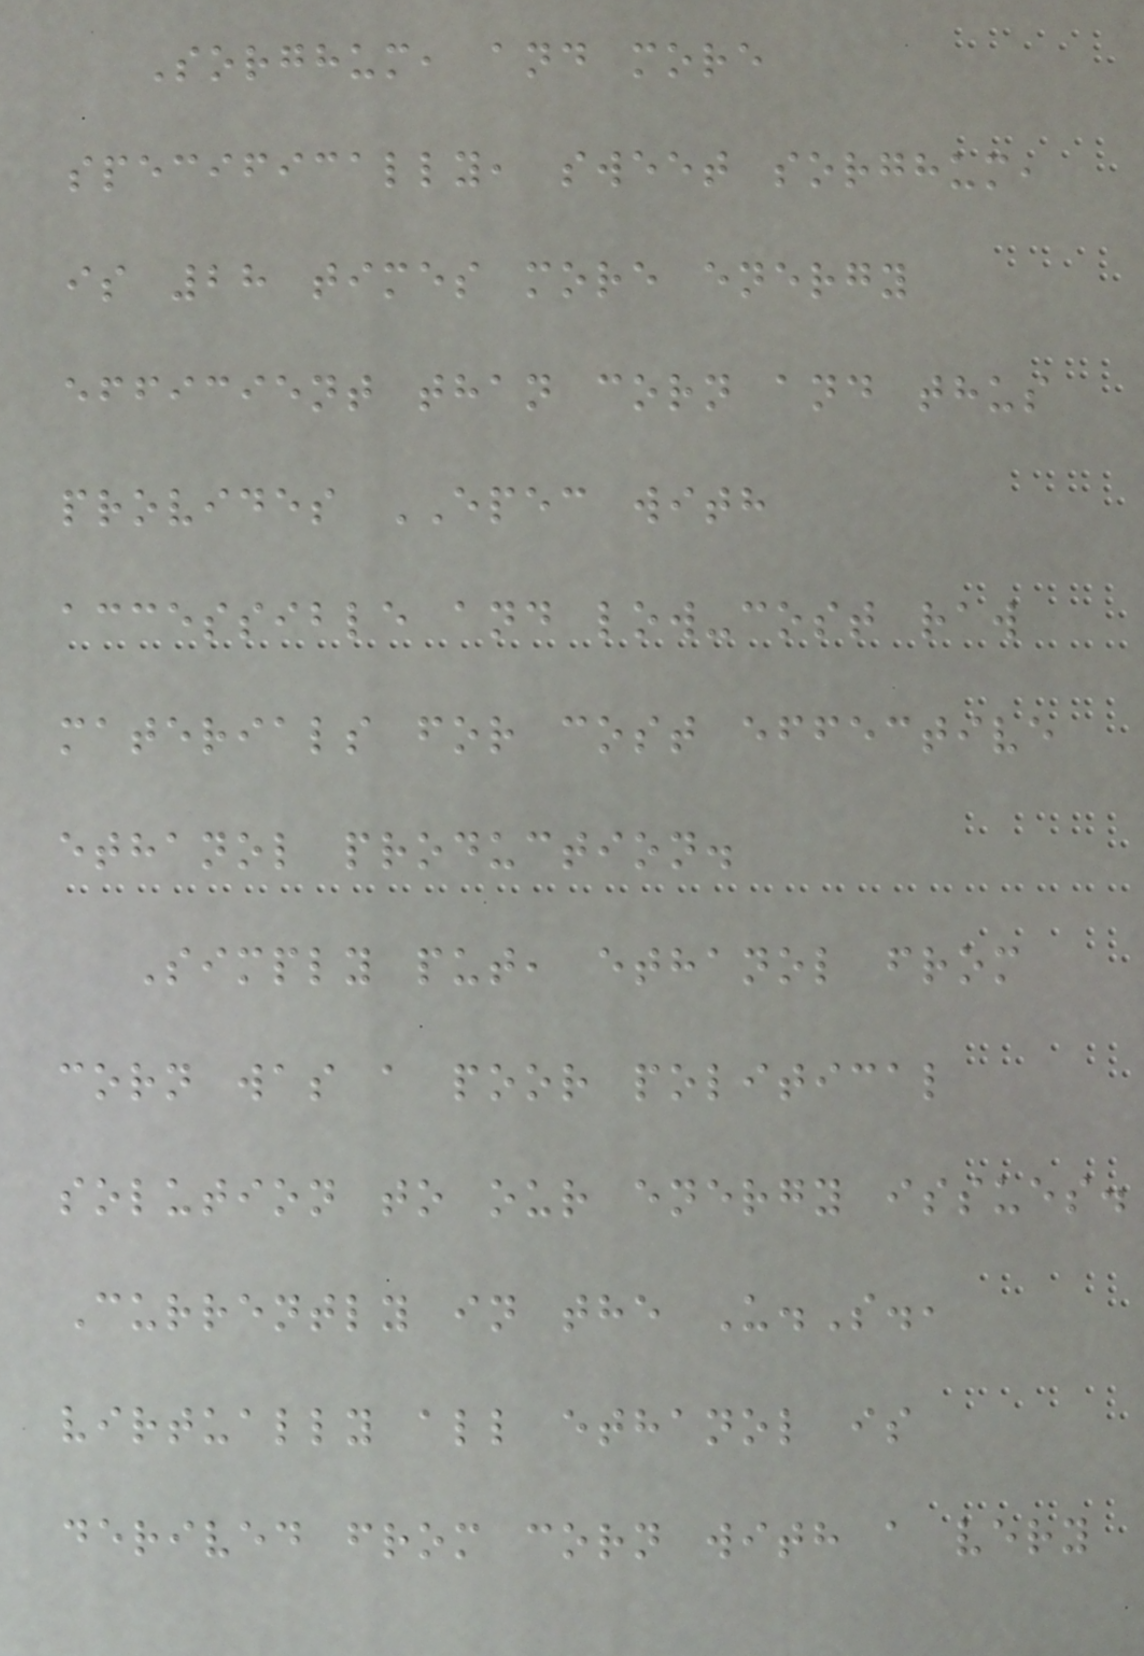Sorghum, and more
specifically, sweet sorghum,
is 28 times more energy
efficient than corn and thus
provides EPEC with
accessible and low-cost raw
materials for cost effective
ethanol production.
Simply put, ethanol from
corn was a poor political
solution to our energy issues.
Currently in the U.S.,
virtually all ethanol is
derived from corn with a very
